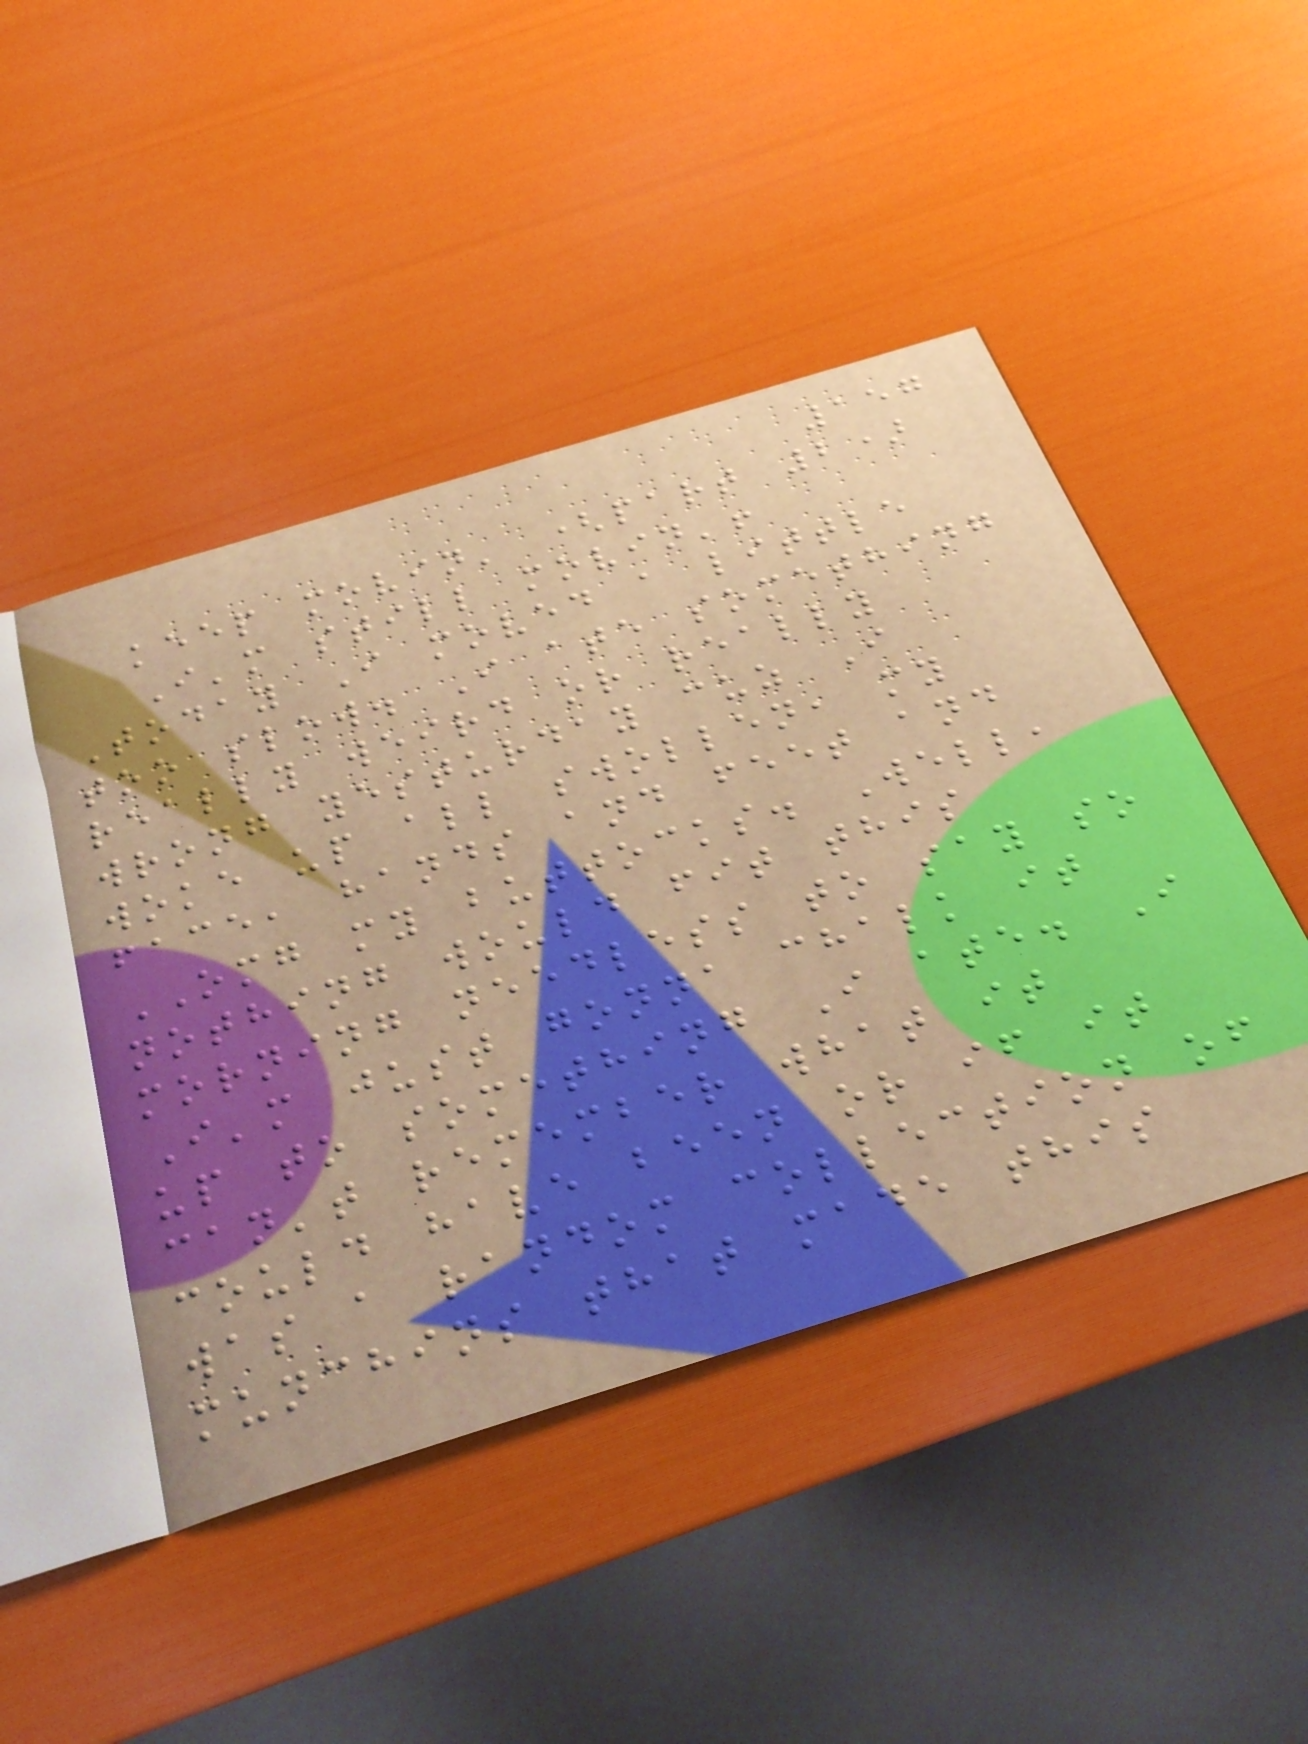157
keep movin' (part 2)
I'm still movin'!
Today I moved a little
too slow. I ate something
really weird or really
wrong yesturday cuz I
woke up all swollen, my
face, hands and feet and
OMG my buttocks. Well,
nothing would fit this
morning needless to say so
I'm just gonna chalk it
up to something I ate. I
can't remember what it
could have been or if it
was a random collection of
munchins that made this
